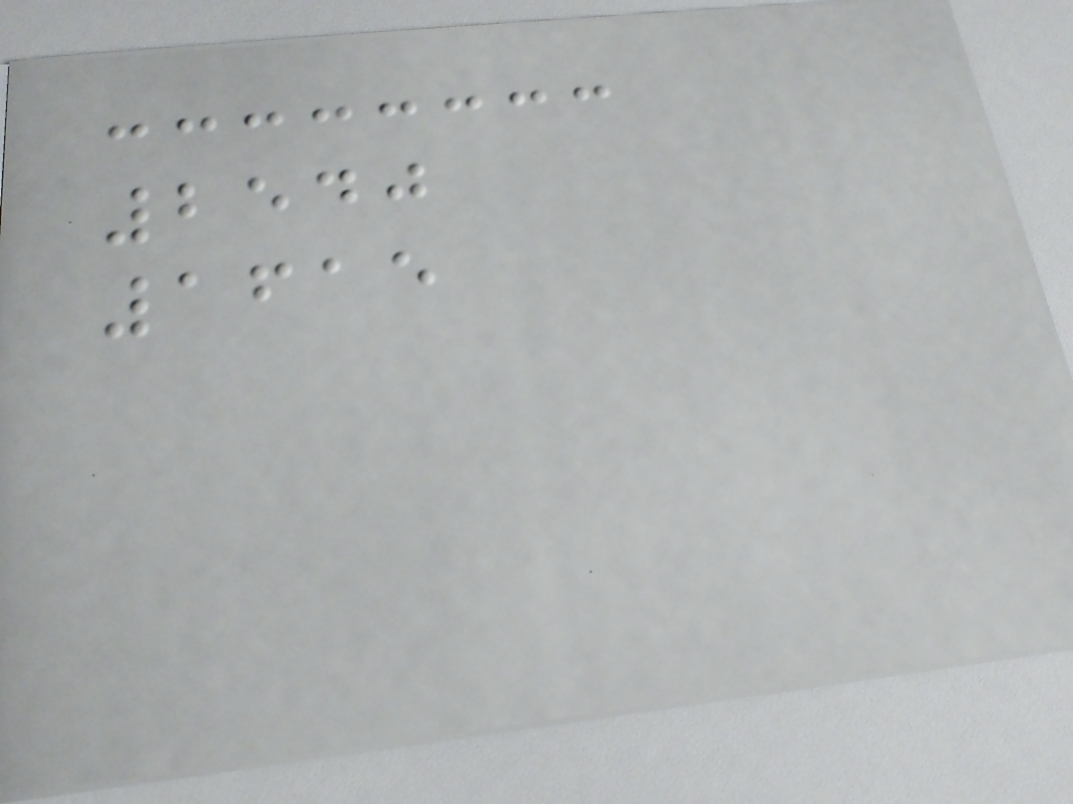2540
1615
